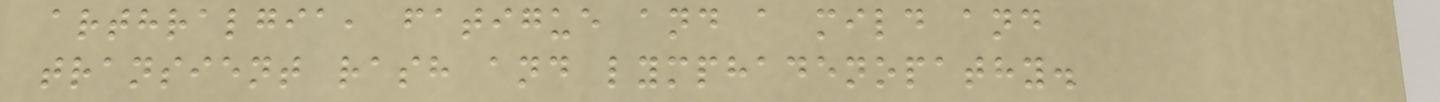arthralgia, fatigue and a mild and
transient rash and lymphadenopathy.
